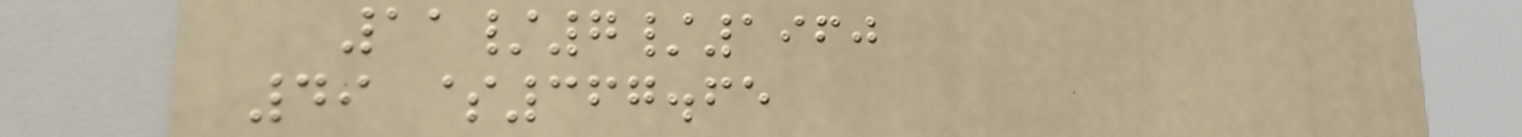11/7/1960
49 $367.65
